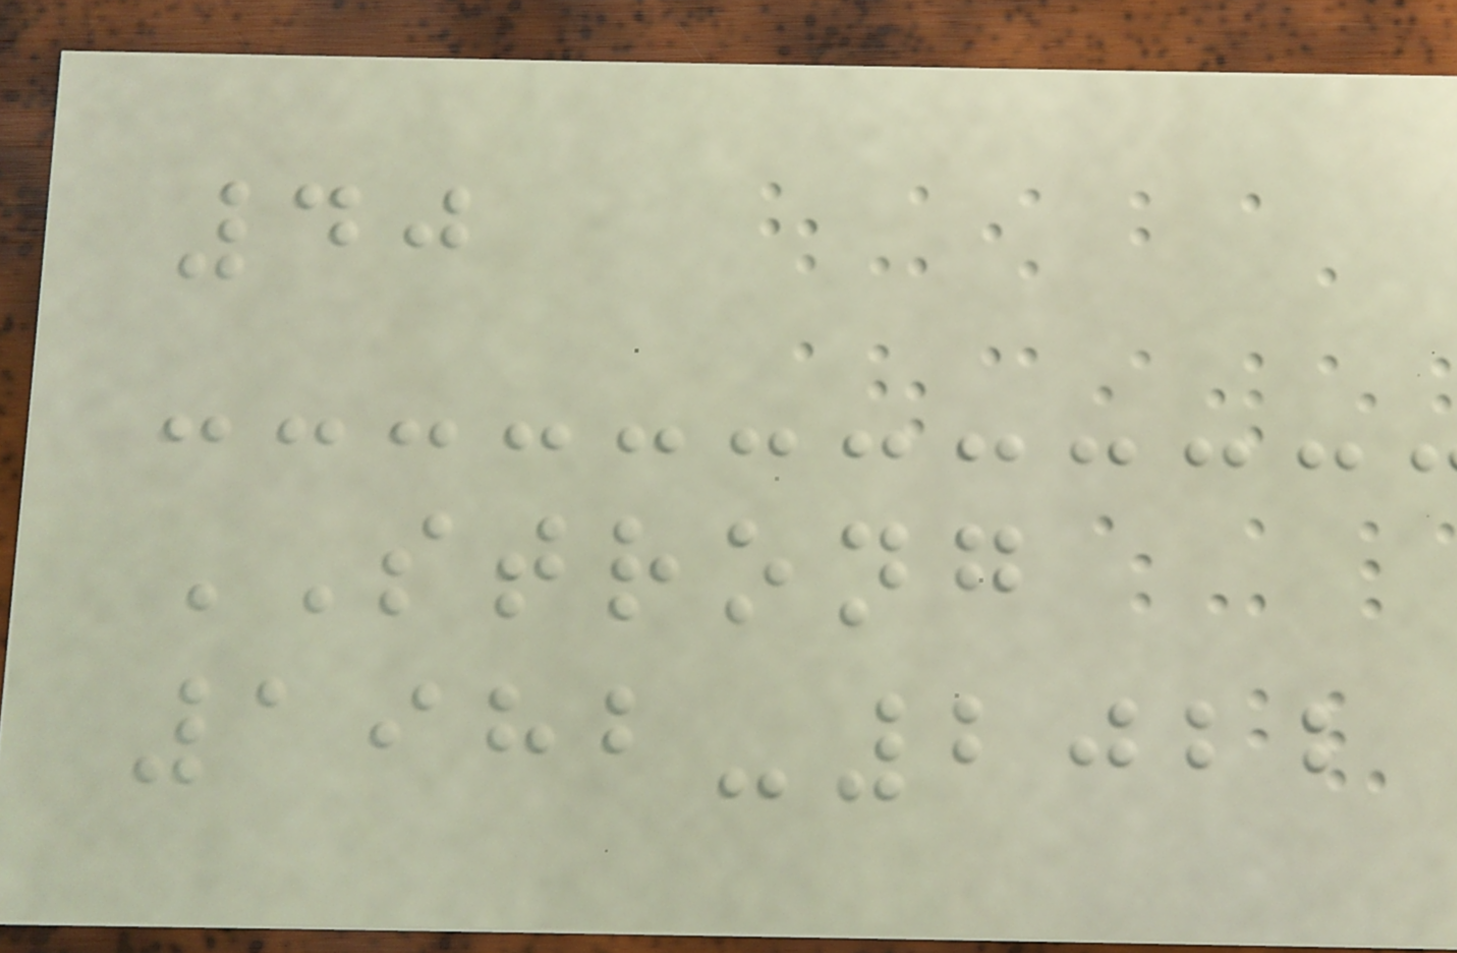40
STRONG
1982-2022
